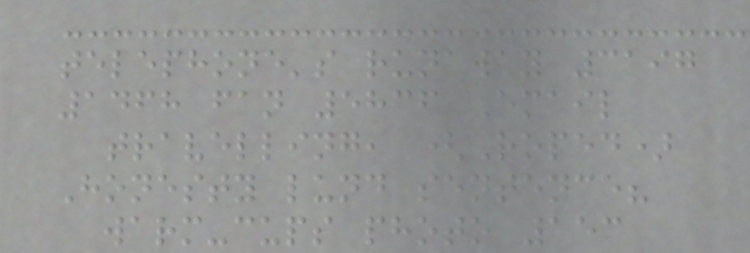telephone's runaway 3197
1468 fan 5836 Email
travelling, (Roped)
Honesty lund sentence?
warm-cups photo 153
